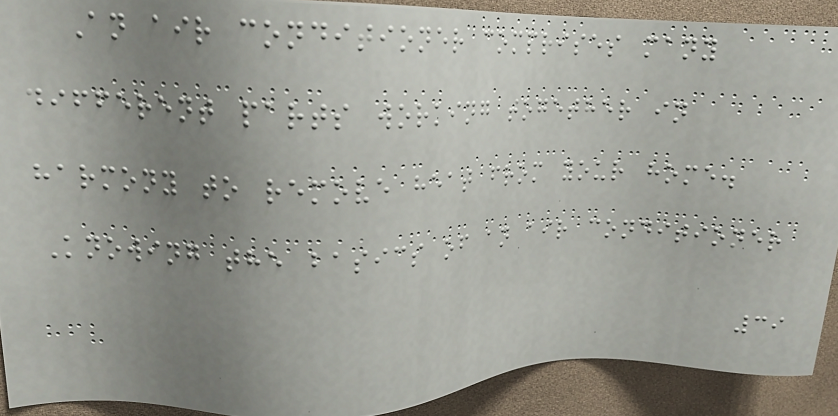An air conditioner comprises many
different parts working together in
harmony to remove heat from your home.
Knowing the basics of an air conditioner
39
